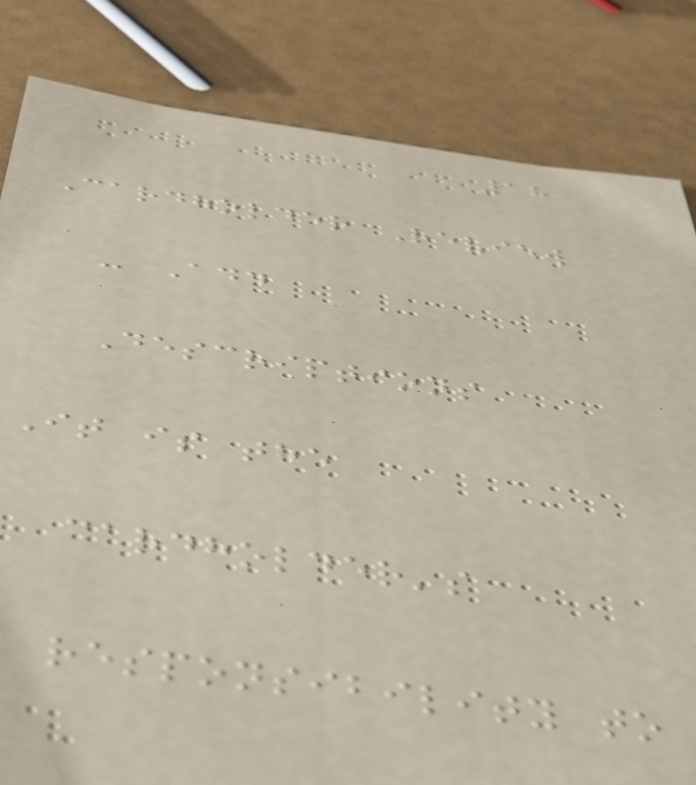18
Cardholder Review
- Add
Descriptions
It is the
cardholder's
responsibility to
